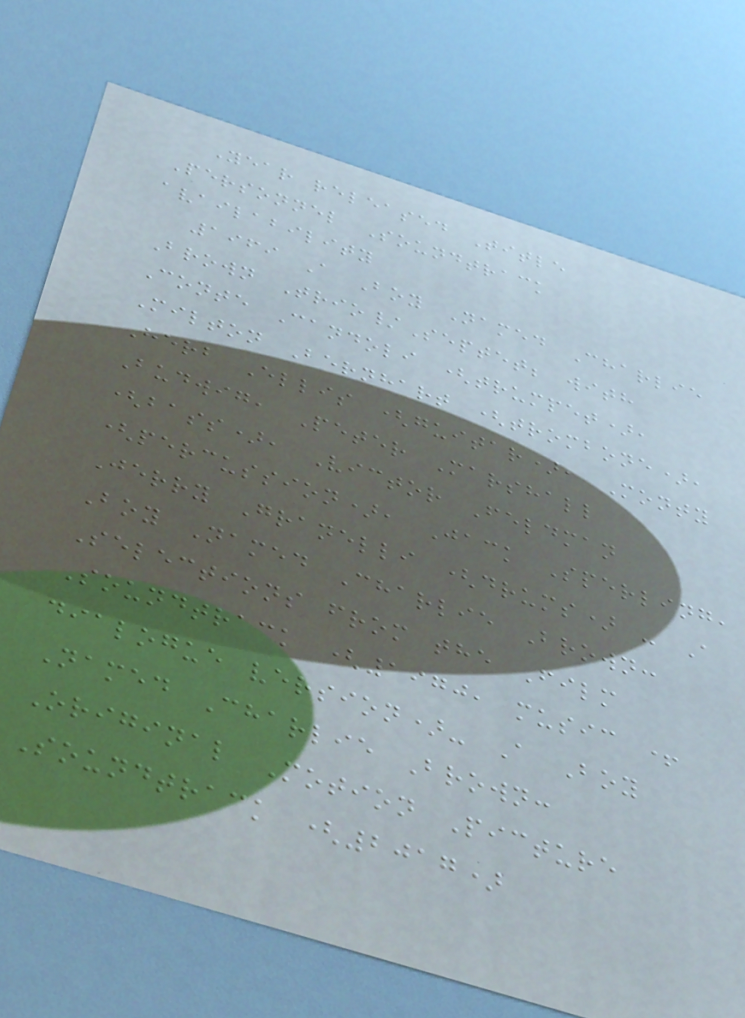Year released Title
Personnel Soundtrack
availability
1969 A Boy Named Charlie
Brown Trio/Septet; with
Conte Candoli (trumpet),
Milton Bernhart (trombone),
Herb Ellis (guitar), Monty
Budwig, Peter Marshall
(bass), Victor Feldman
(percussion), Jack Sperling,
Jerry Granelli (drums) - A
Boy Named Charlie Brown:
Selections from the Film
Soundtrack (1970, music +
dialogue version)- A Boy
Named Charlie Brown:
Original Motion Picture
Soundtrack (2017)
